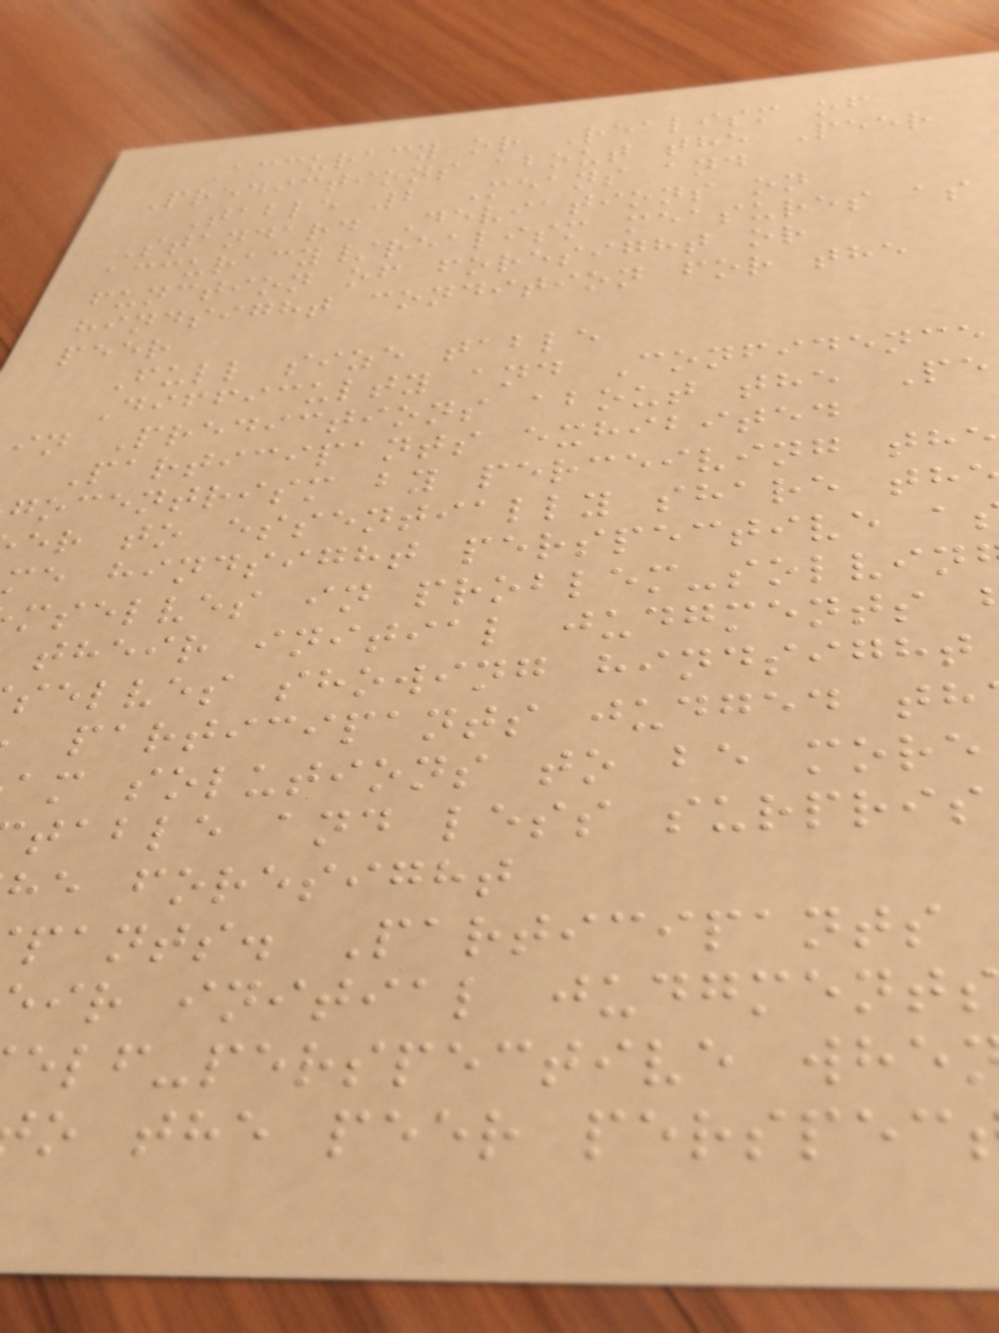Accuracy or Realism of
Predictions about the Peer
Table 2 Means and
Standard Deviations on
accuracy/realism measures as
function of foresight or
hindsight condition for the
peer
Full size table
Difficulty and Confidence
in Predictions about the Pe
Participants exhibited
gocentrism by perceiving the
er to essentially share th
me hindsight perspective a
mselves in problem-solvin
their initial judgments
selves showing hindsight
participants judged th
am solutions to be more
table and less surpris
he foresight
pants. Participants
ir initial judgment
elf-perspective whe
o the peer perspec
